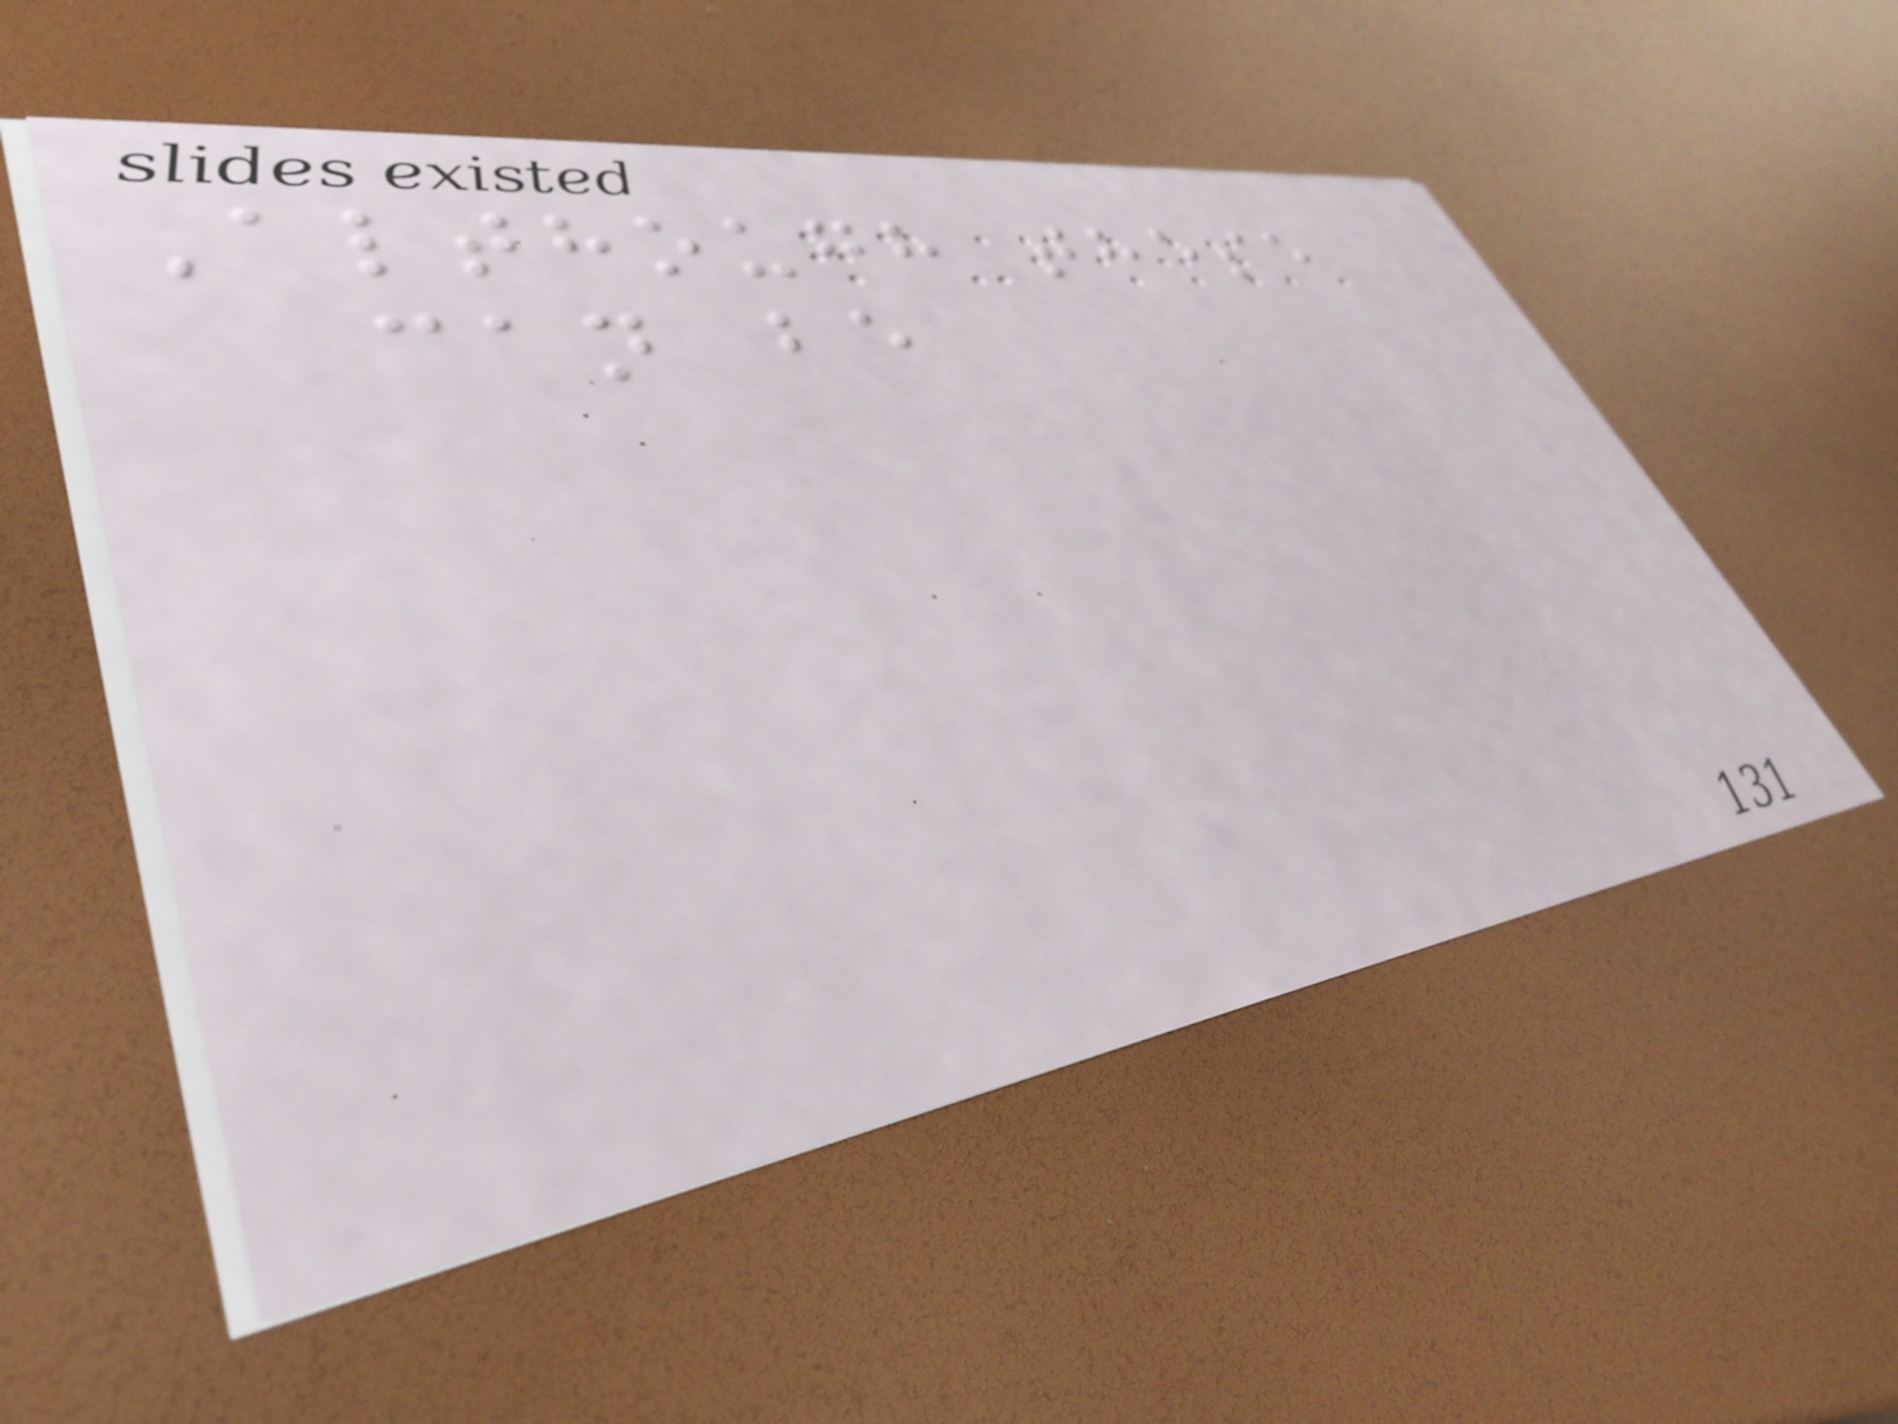Although these
can be
